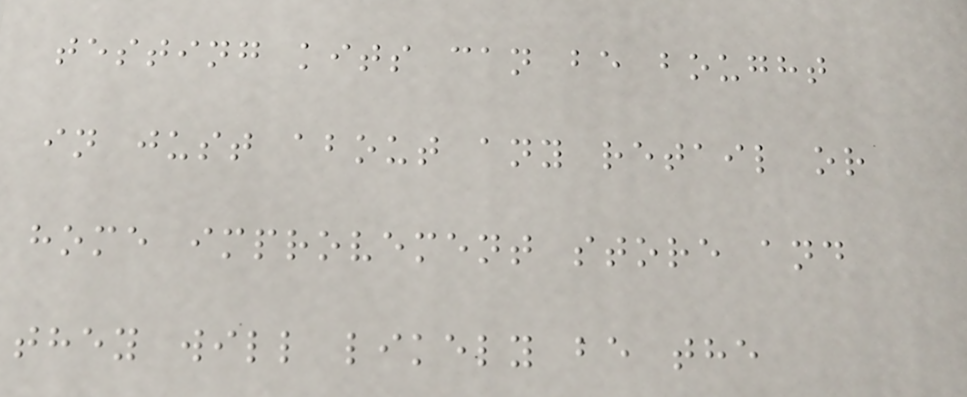testing kits can be bought
in just about any retail or
home improvement store and
they will likely be the
